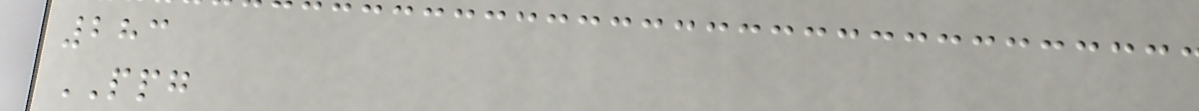283
PPG
